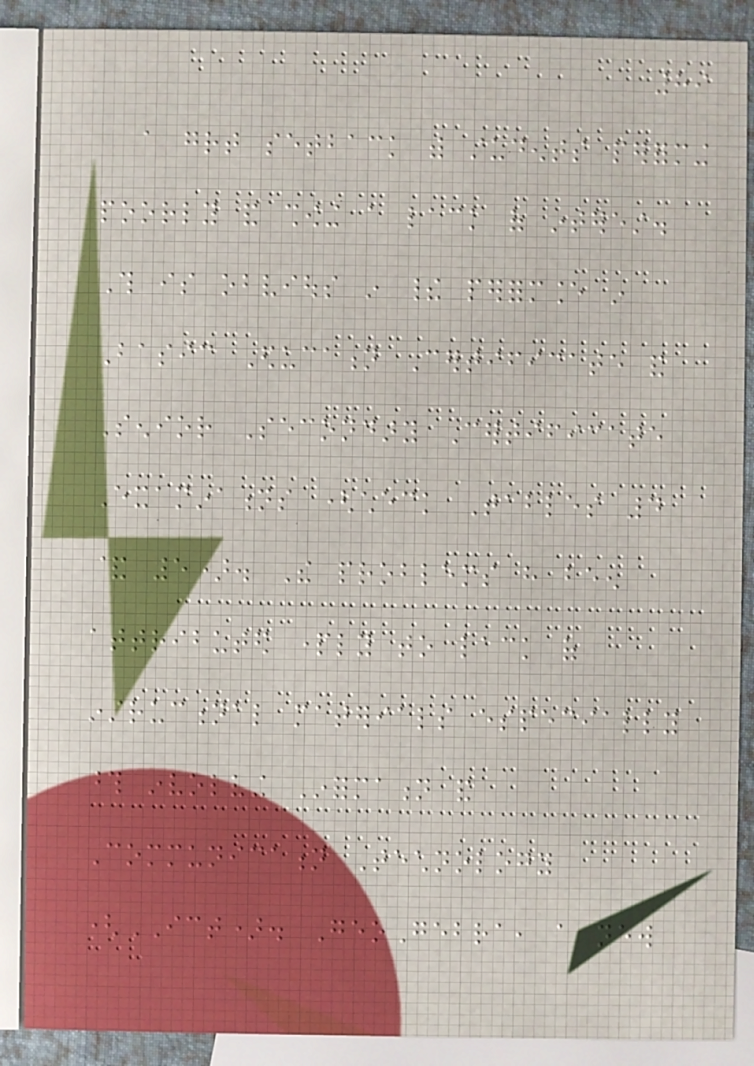89
a great setback with students performing
poorly and showing a lack of interest.
This is obvious in their performance in
Basic Education Certificate and
Senior Secondary Certificate
Examinations (check Tables 4
& 5). The problems have been
attributed partly to lack of
instructional materials especially
those involving Information and
Communication Technology
(ICT). GeoGebra, a new
